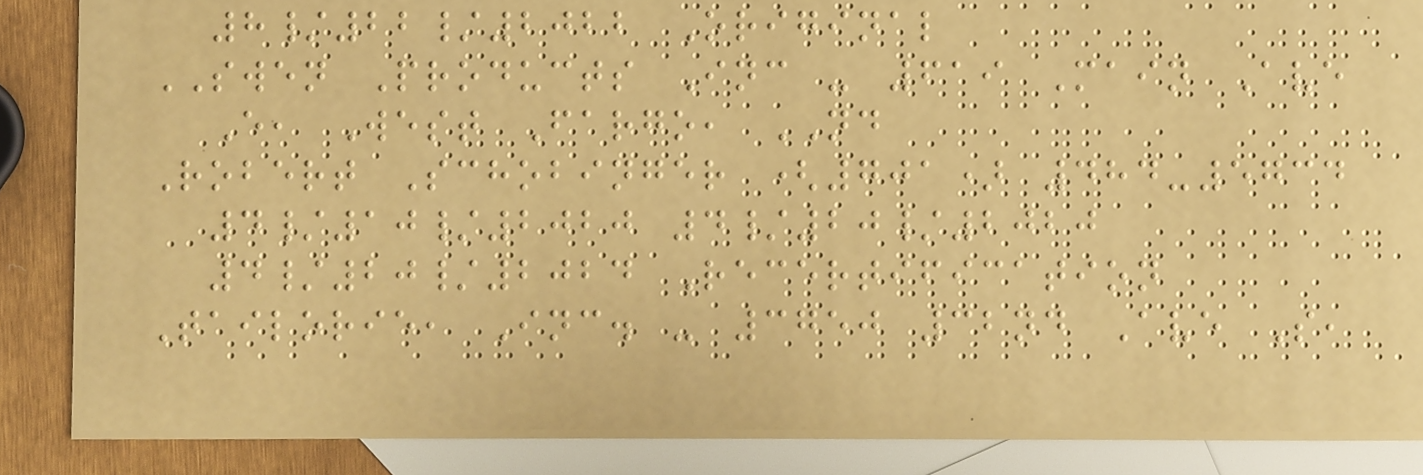8/22/2022 Original
SWEN Products Inc - 619 Main Ave
E, West Fargo, ND
Robert Schobinger (701) 484-5734
4/10/2020 4/20/2020
4/20/2024 Recertification
Tailorie, Inc. - 3750 32nd Ave S,
